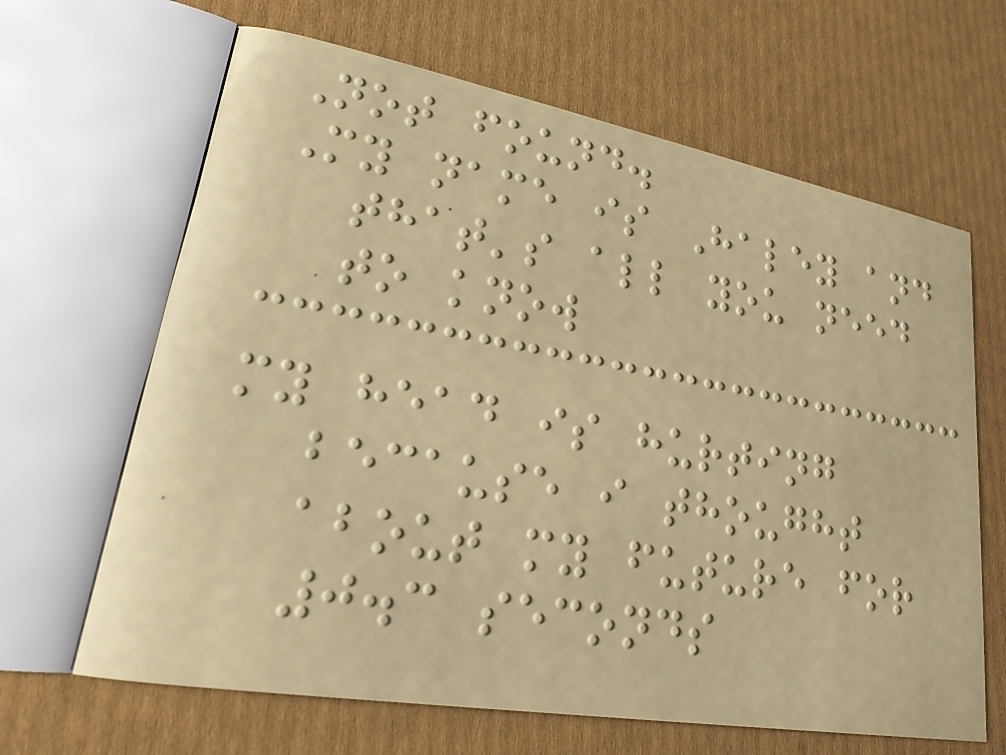Not found.
My name is Haley and
that's all you need
to know
my head is hurting
because i thought
about my future for
0.3 seconds
